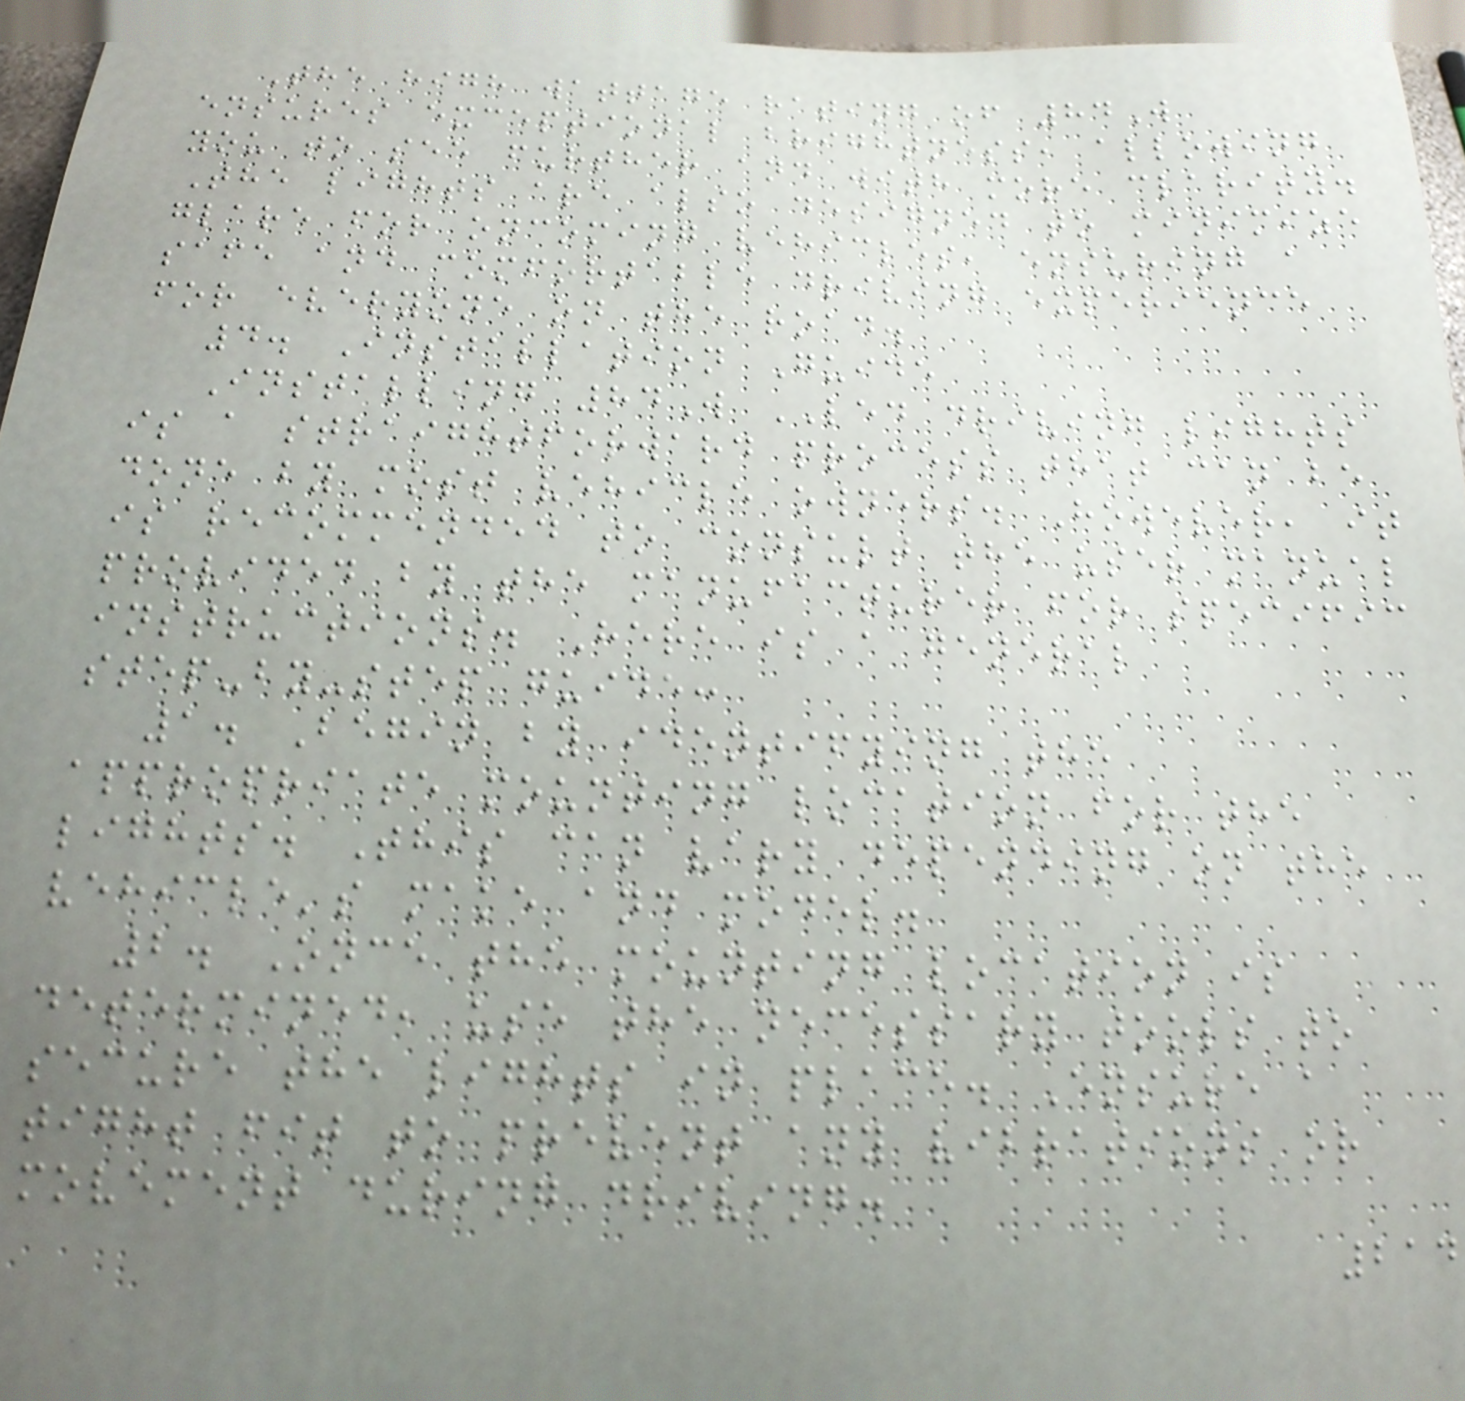The high wattage rating of 84W
ensures exceptional brightness, allowing
you to see further and with more clarity.
The lights are also designed to minimize
glare for oncoming vehicles, ensuring a
safe and comfortable driving experience
for everyone on the road.
4. Installation Guide
Installing 84W LED driving lights
is a straightforward process that can be
done by most vehicle owners. However, it
is recommended to consult the user manual
provided by the manufacturer for specific
instructions. Here is a general
step-by-step guide:
1. Begin by identifying the
appropriate mounting location for the
lights. This can vary depending on the
vehicle's make and model.
2. Once the mounting location is
determined, use the necessary tools to
secure the lights in place. Ensure a
tight fit to prevent any vibrations or
movement during driving.
214
